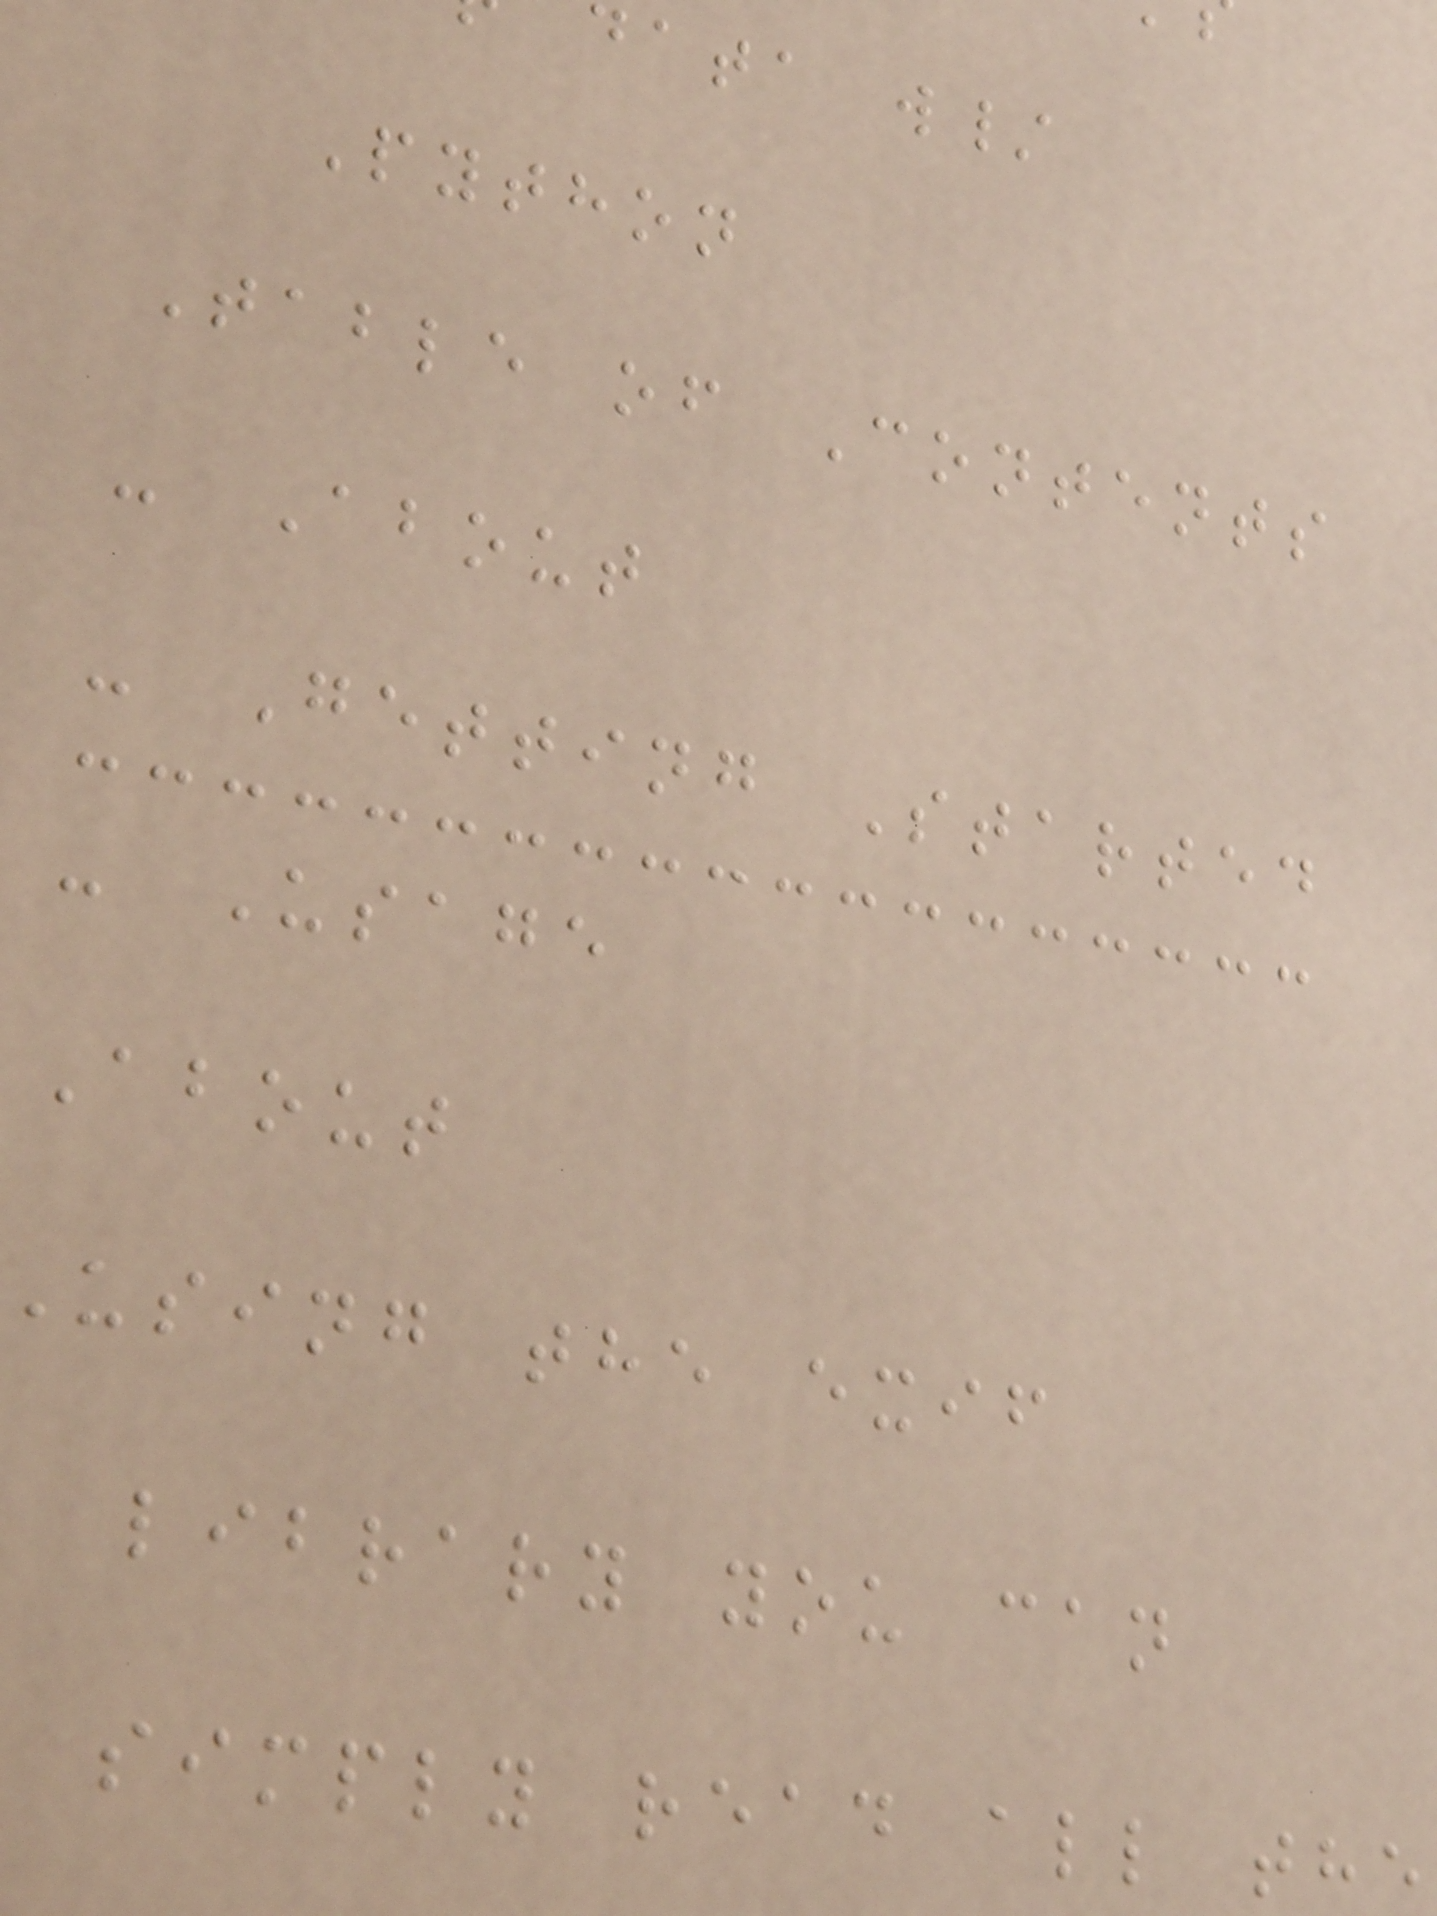data w/
Python
Table of Contents
- About
- Getting Started
- Usage
About
using the exif
library you can
simply read all the
